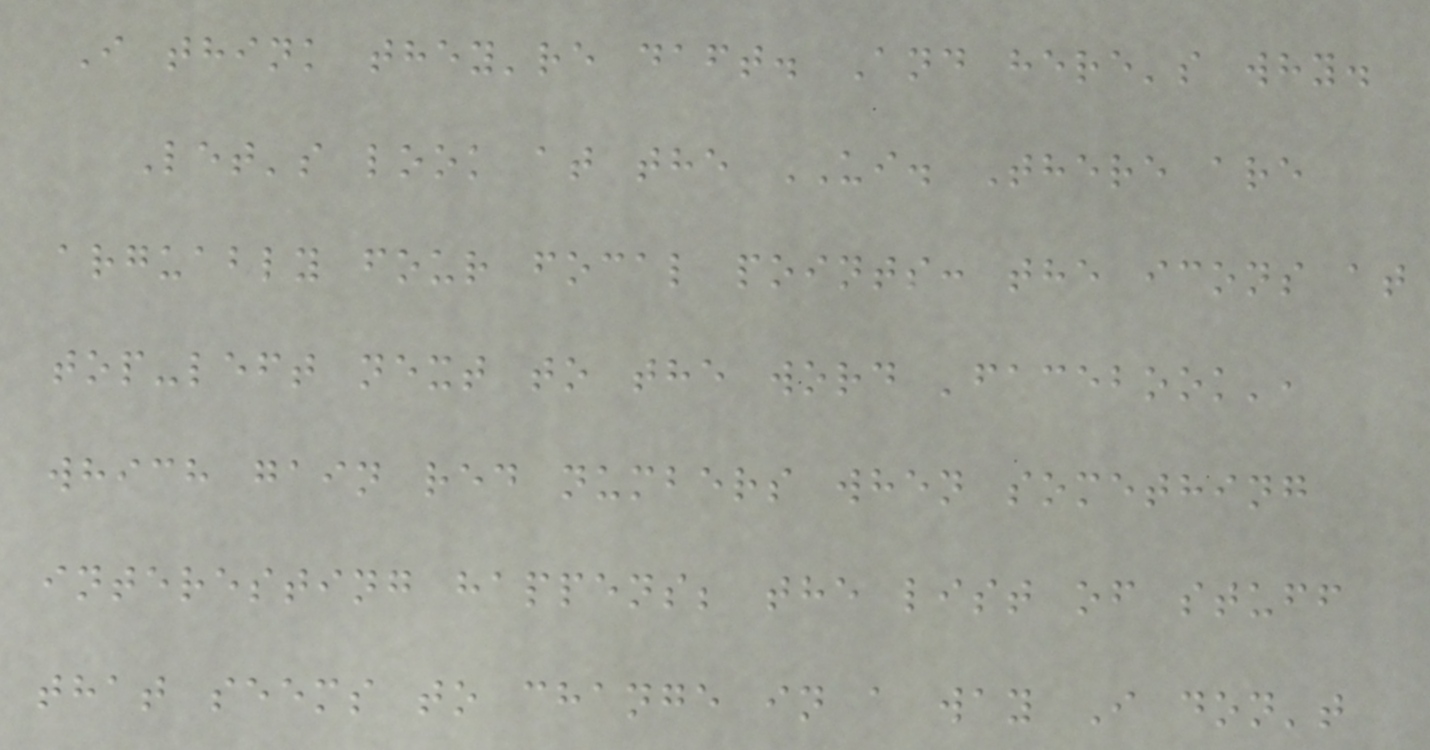I think they're daft. And here's why.
Let's look at the UI. There are
arguably four focal points: the icons at
top-left next to the word 'facebook',
which gain red numbers when something
interesting happens; the list of stuff
that seems to change in a way I don't
